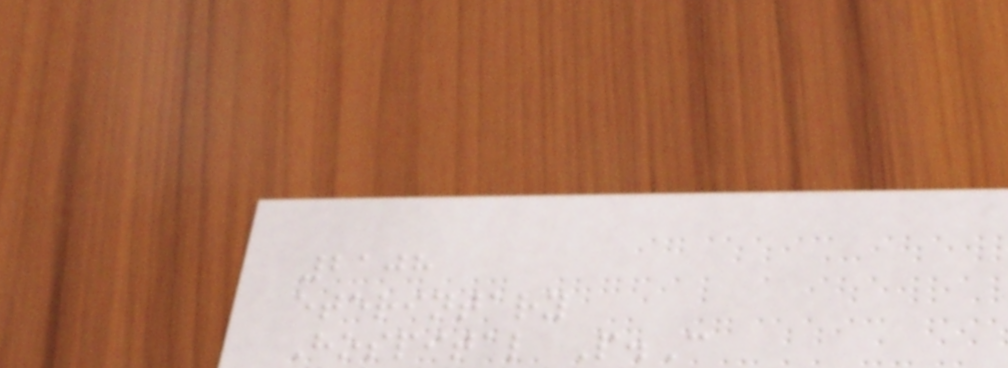2108
eterintary
Hospital P.C
